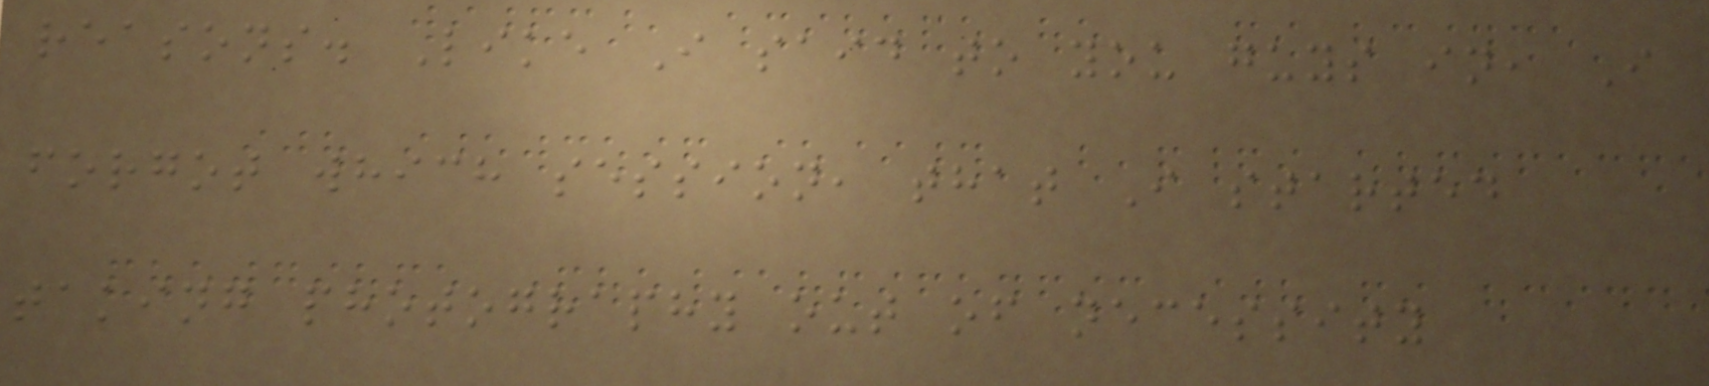reasons. Like I said to you guys in, I
forgot which session, that I started
taking photography out of necessity
